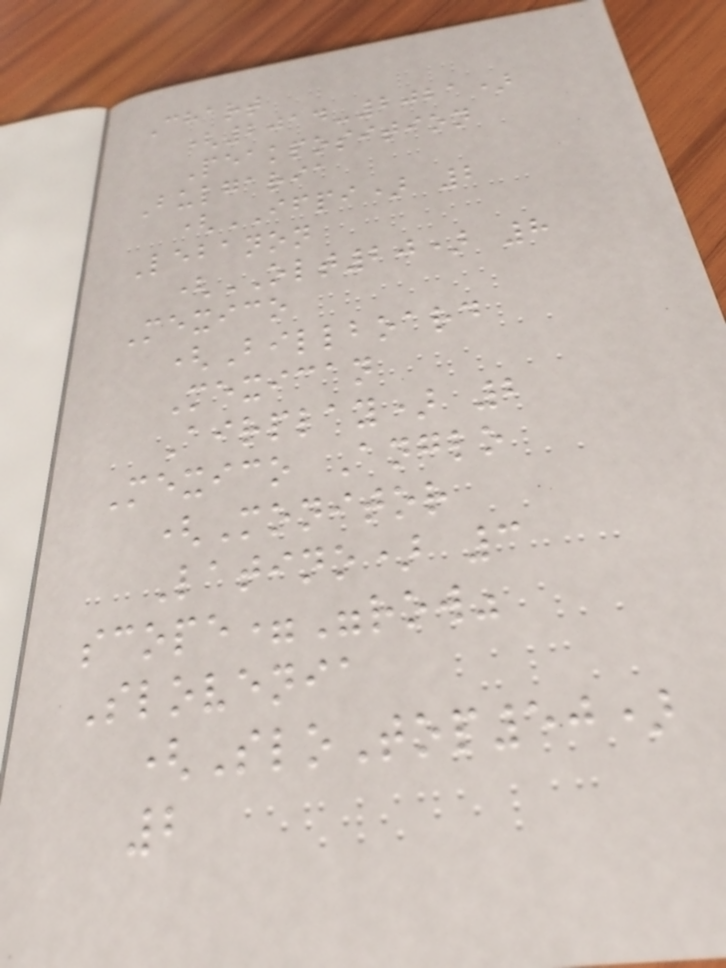Chart
(2014-2021)
Peakposition
Bulgaria
(IFPI) 2
Lebanon
(OLT20) 8
Mexico
(Billboard
Mexican
Airplay) 2
Mexico Anglo
(Monitor
Latino) 3
scope="row"
Slovenia
(SloTop50)
2
